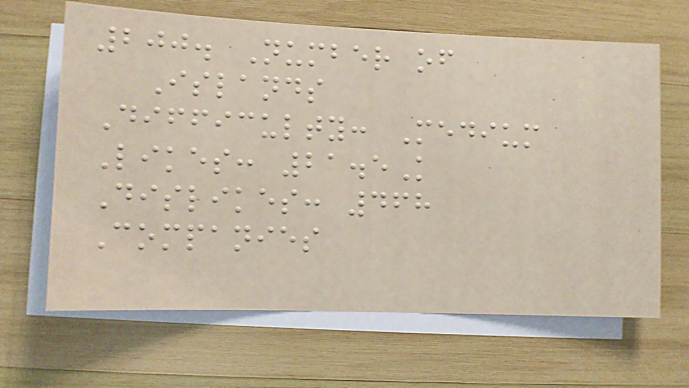200. Number of
Islands
Difficulty: Medium
Likes: 21.5K
Dislikes: 468
Companies
